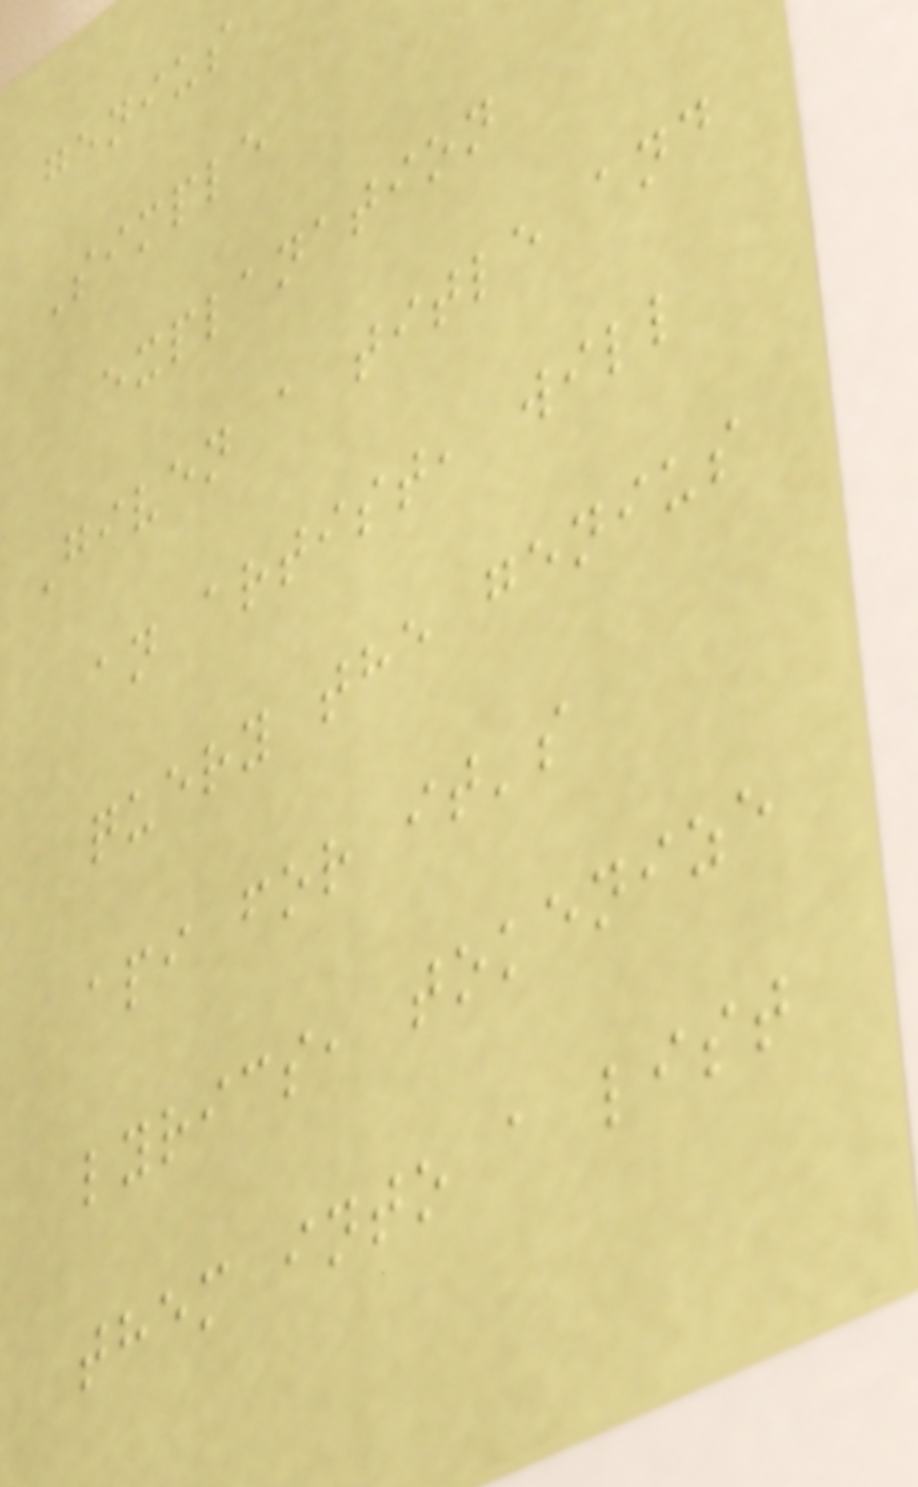genius
Simple
explanation
Given a title and
an artist, will
query the genius
api for it's
lyrics, tokenize
them into a list
